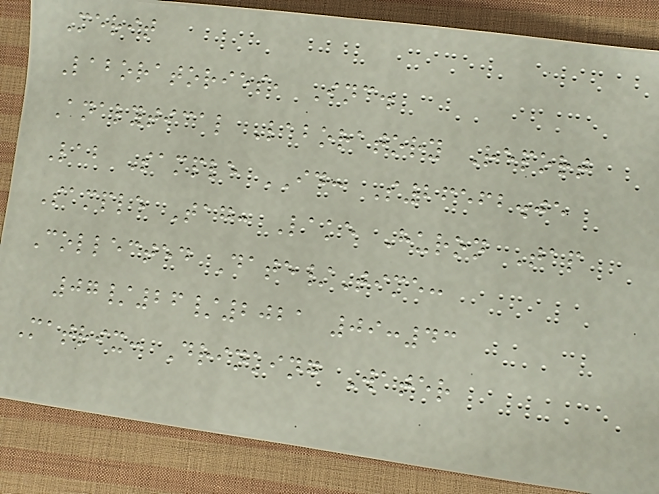Merit
Laboratories, Inc.
Analytical Laboratory Report
Lab Sample ID: S26562.05
Sample Tag: Lake Huron Tap
Collected Date/Time:
07/26/2021 09:43
Matrix: Drinking Water
